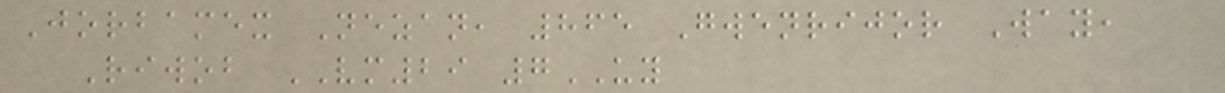Jorbamex Nezan, 865 Gwenrijor Way,
Riwob VM29 7UY
